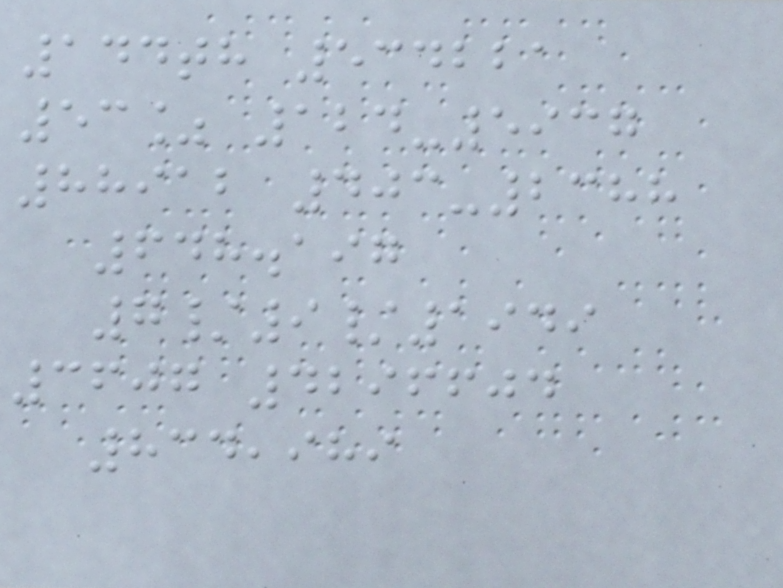144th 534221
53% 124-5937
88912 403-2388
648.197
7/9/1949
3607 4296604
834,989
